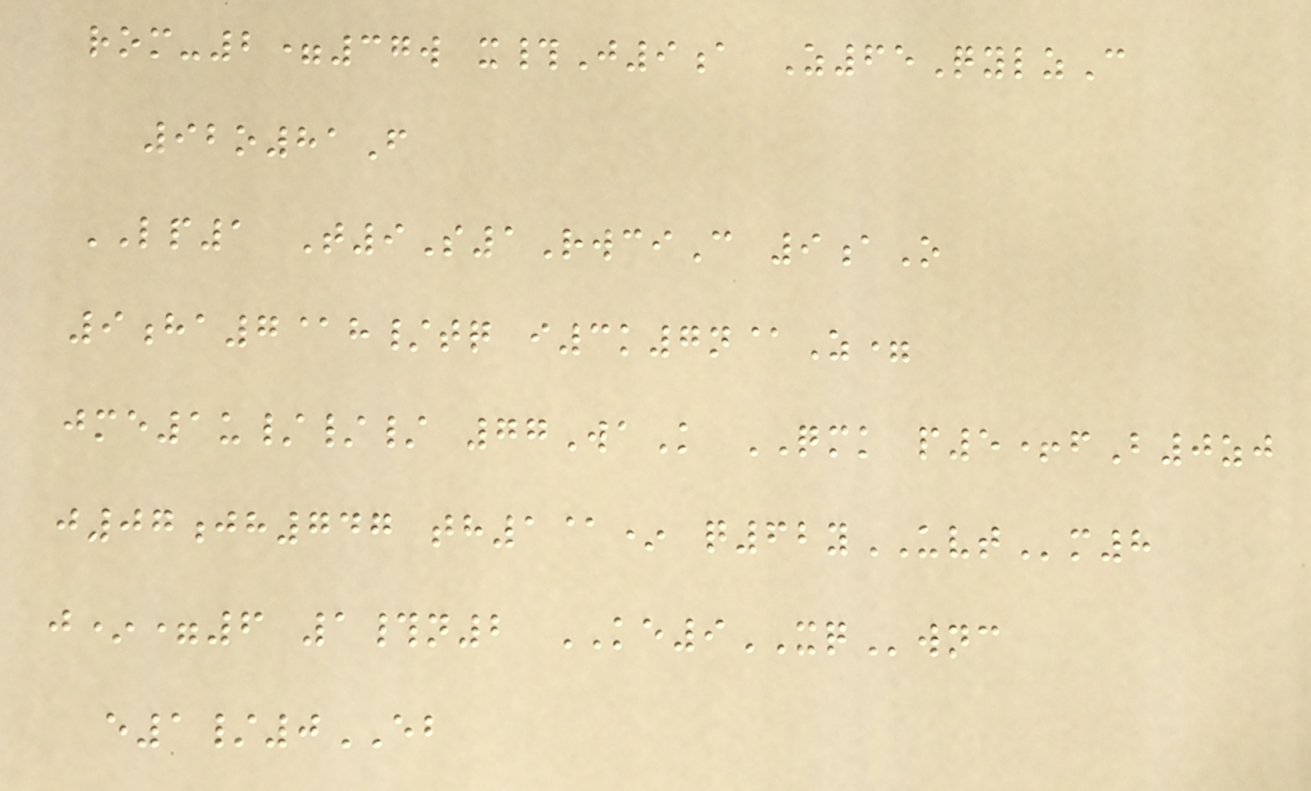rom-2=37w x#J9a Z65QylzC
92o81F
LP1 T9S1RwciC 9aO
9ha7@h/tq i3k7n@Z=
jme1u/// 77WaK QMK p5+fB0zj
j07jh747 th1@* q62yUVTm8
j*=6 1#n2 KE9XQwnc
e1/0EB
